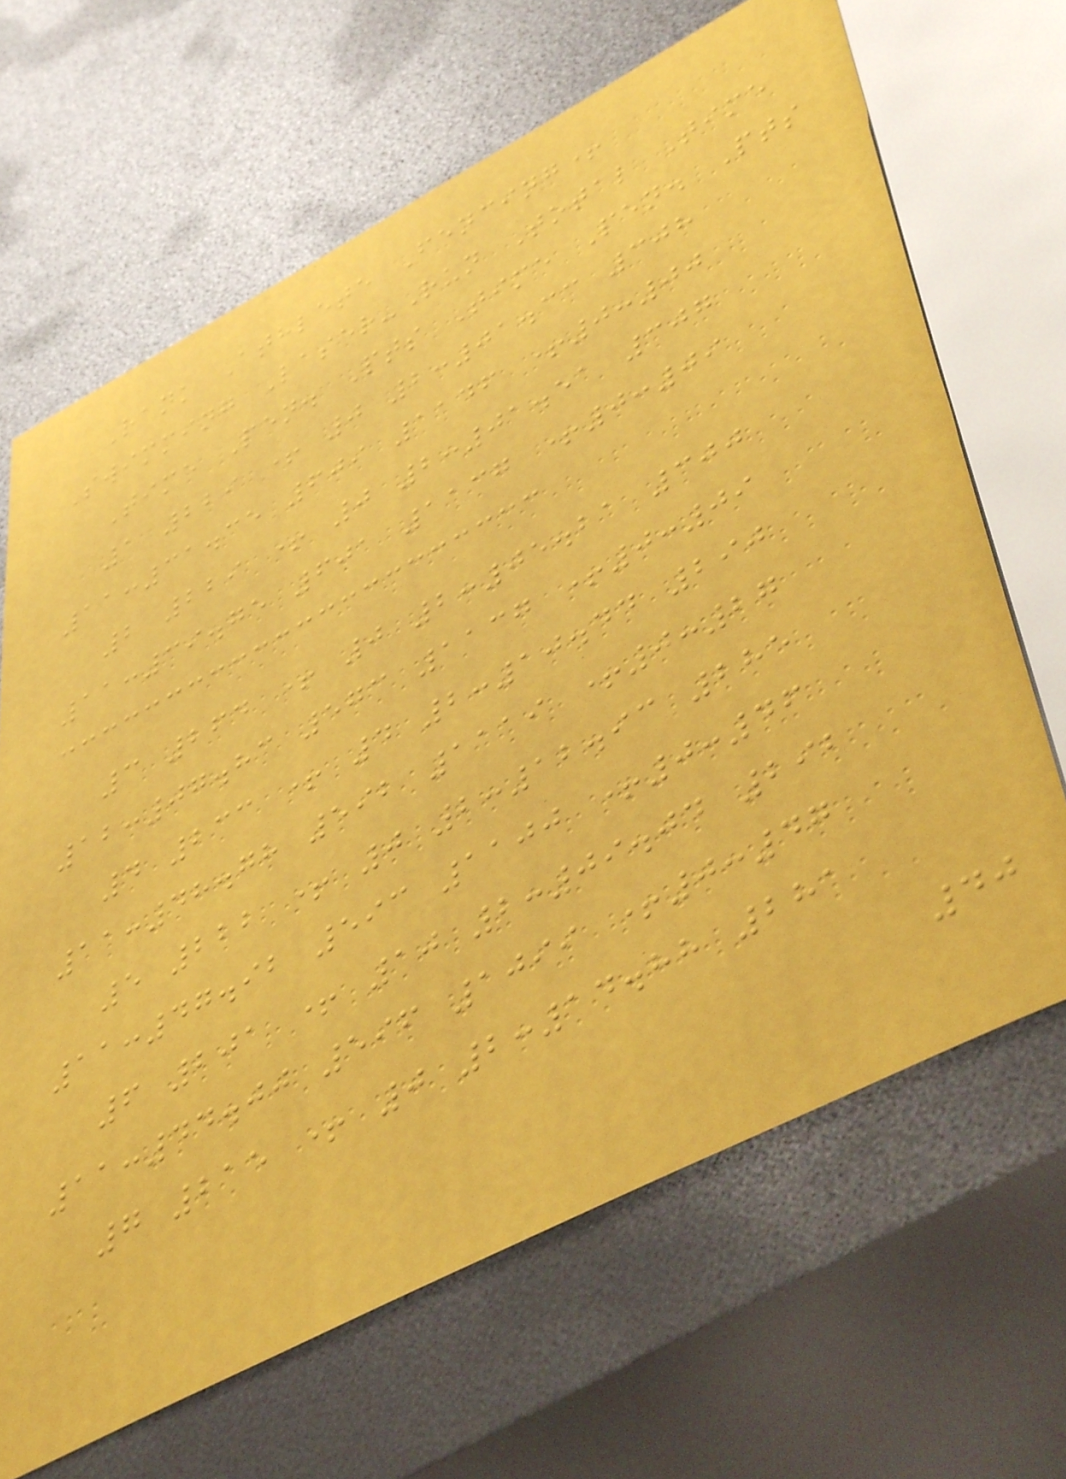Rank Athlete Fencing+
Swimming Laser-Run Total Time
Time Pen. Pts Time Pen. Pts
1 229 + 0 2:01.33 308
11:31.35 609 1146 +0:00
2 229 + 0 2:01.51 307
11:39.75 601 1137 +0:09
3 264 + 0 2:05.21 300
12:07.83 573 1137 +0:09
4 233 + 4 2:10.44 290
11:48.78 592 1119 +0:27
5 222 + 0 2:12.93 285
11:47.92 593 1100 +0:46
6 201 + 10 2:09.04 292
11:44.00 596 1099 +0:47
7 215 + 0 2:14.88 281
40
